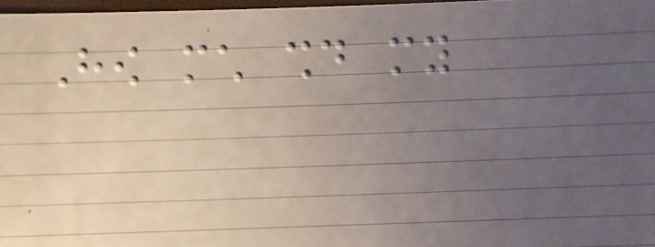How much should my
